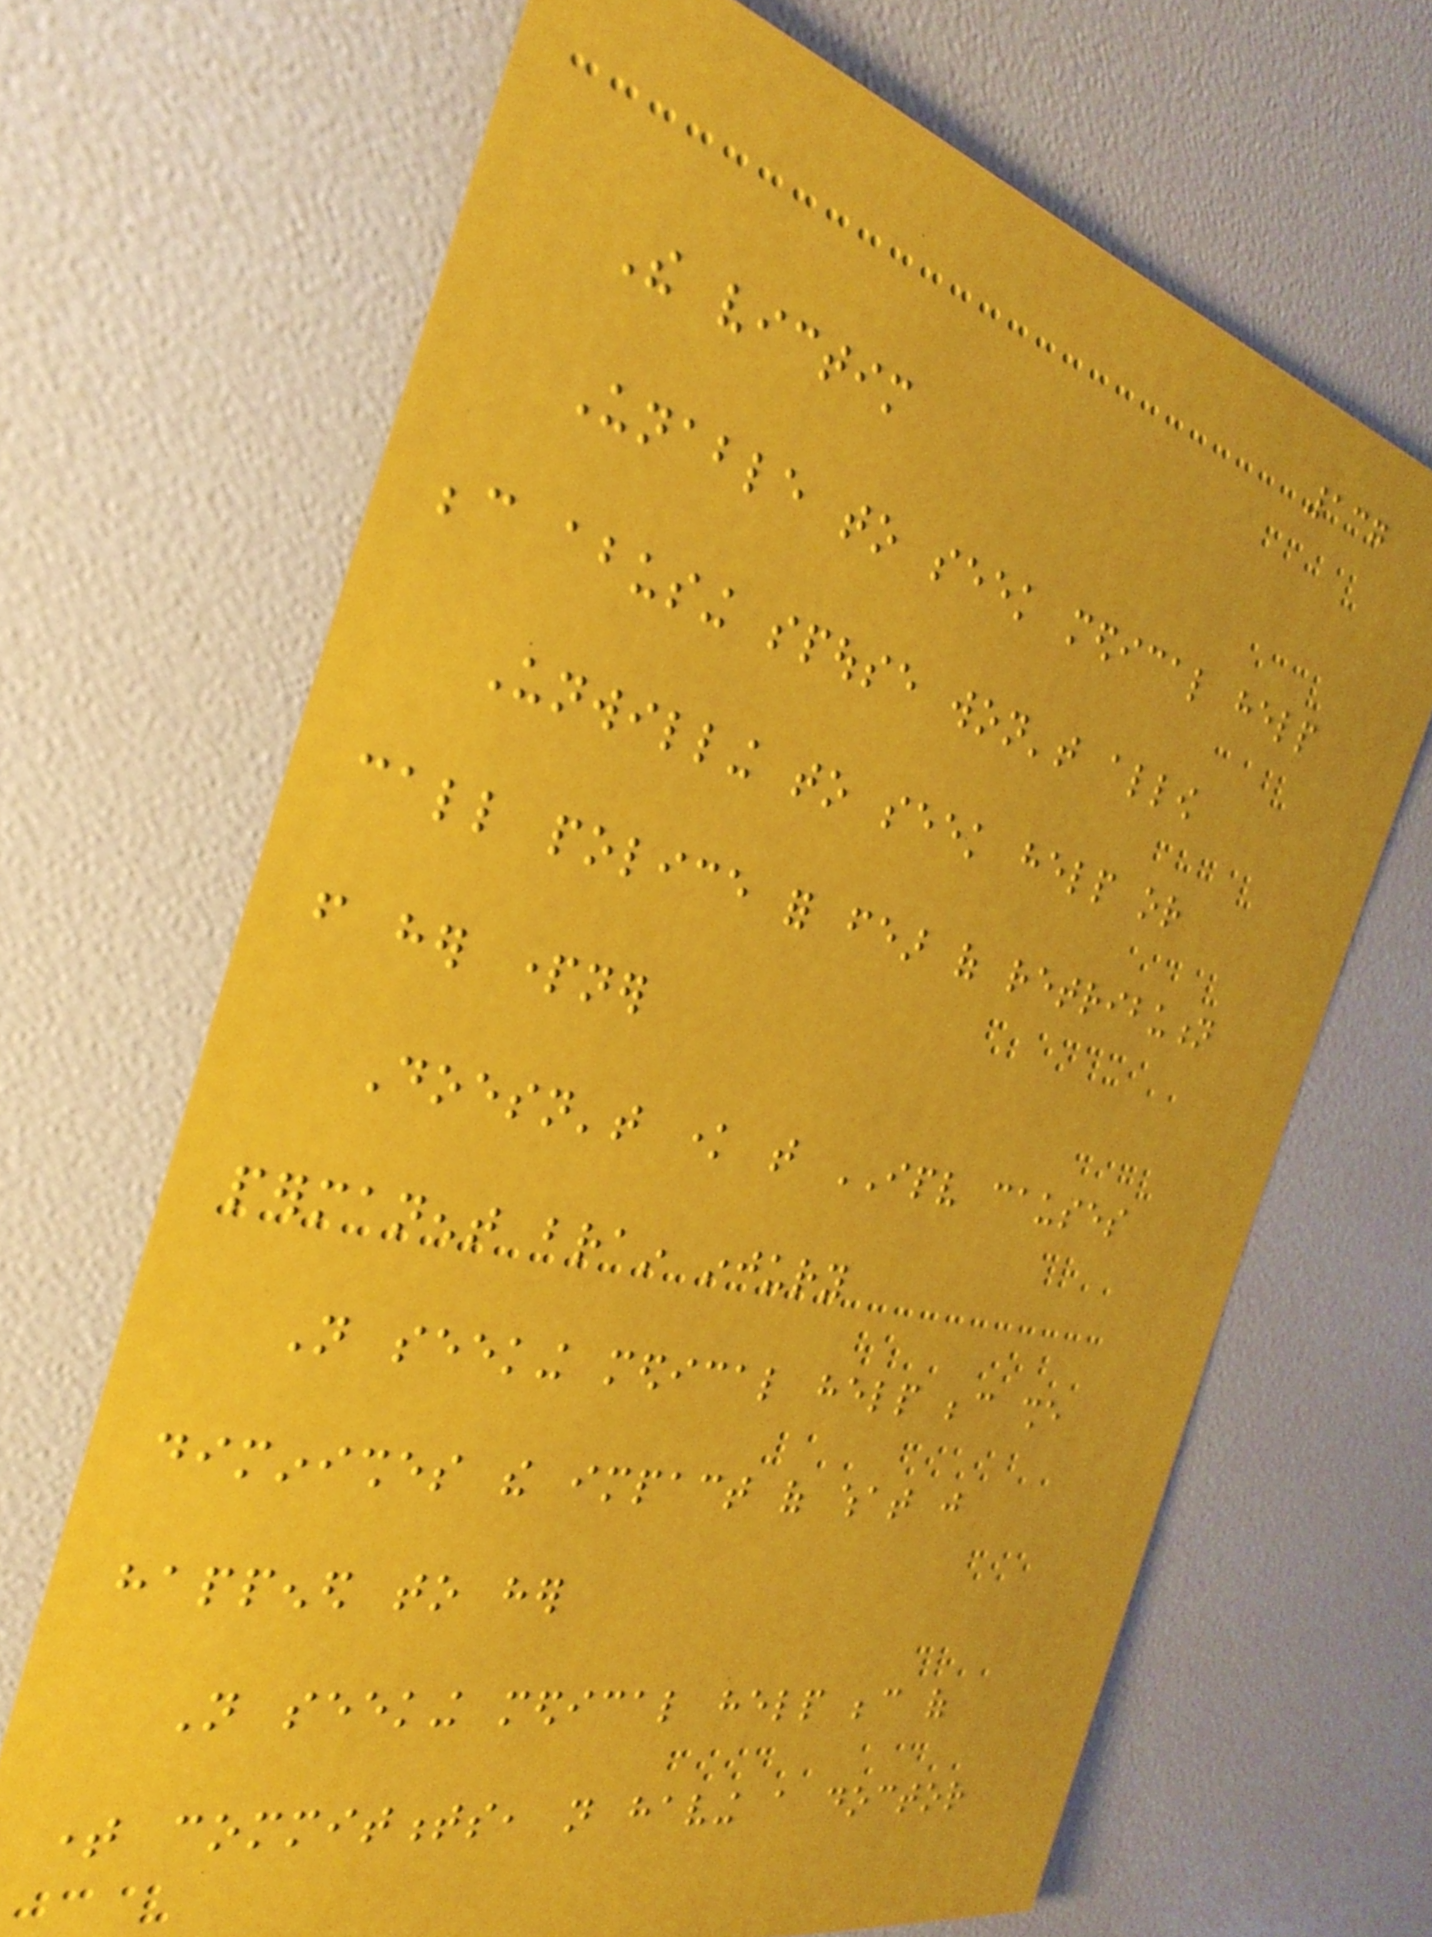137
The victim
Unable to seek medical help
because abusing spouse won't allow
Unwilling to seek help or
call police for fear of retribution
from her partner
Doesn't know that IPV causes
permanent brain injury
Not seeking medical help because she
diminishes the impact of what just
happened to her
Not seeking medical help because of
time commitments, not having a doctor
